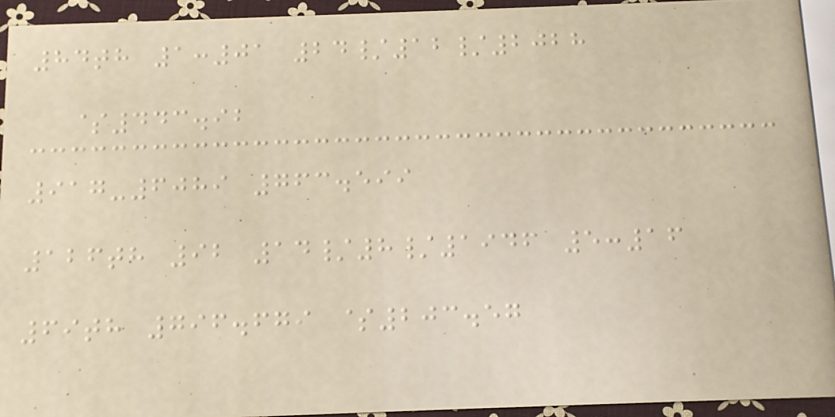84th 1:01 24/12/2028
$443.92
917-6089 763.599
126th 92 14/8/1946 5:16
69th 796.679 $203.57
